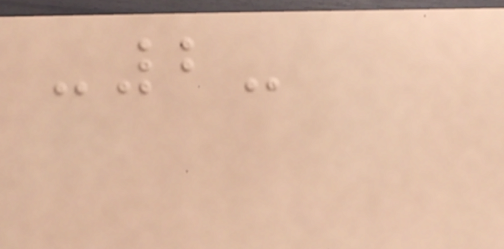-2-
